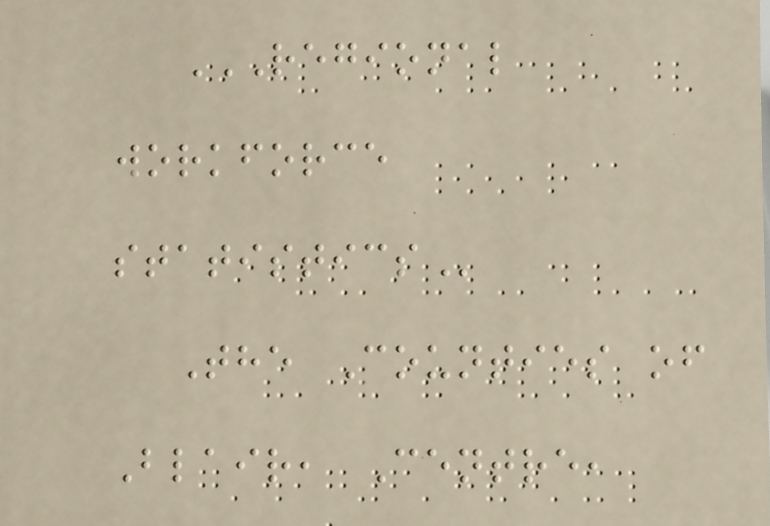REGIONAL
WORKFORCE
STATISTICS
The Counties of
Blair, Centre,
